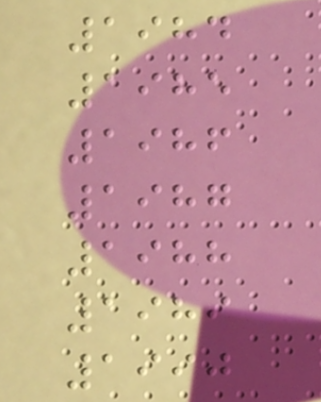1984
1985
1986
1987
1988
1989
1990
